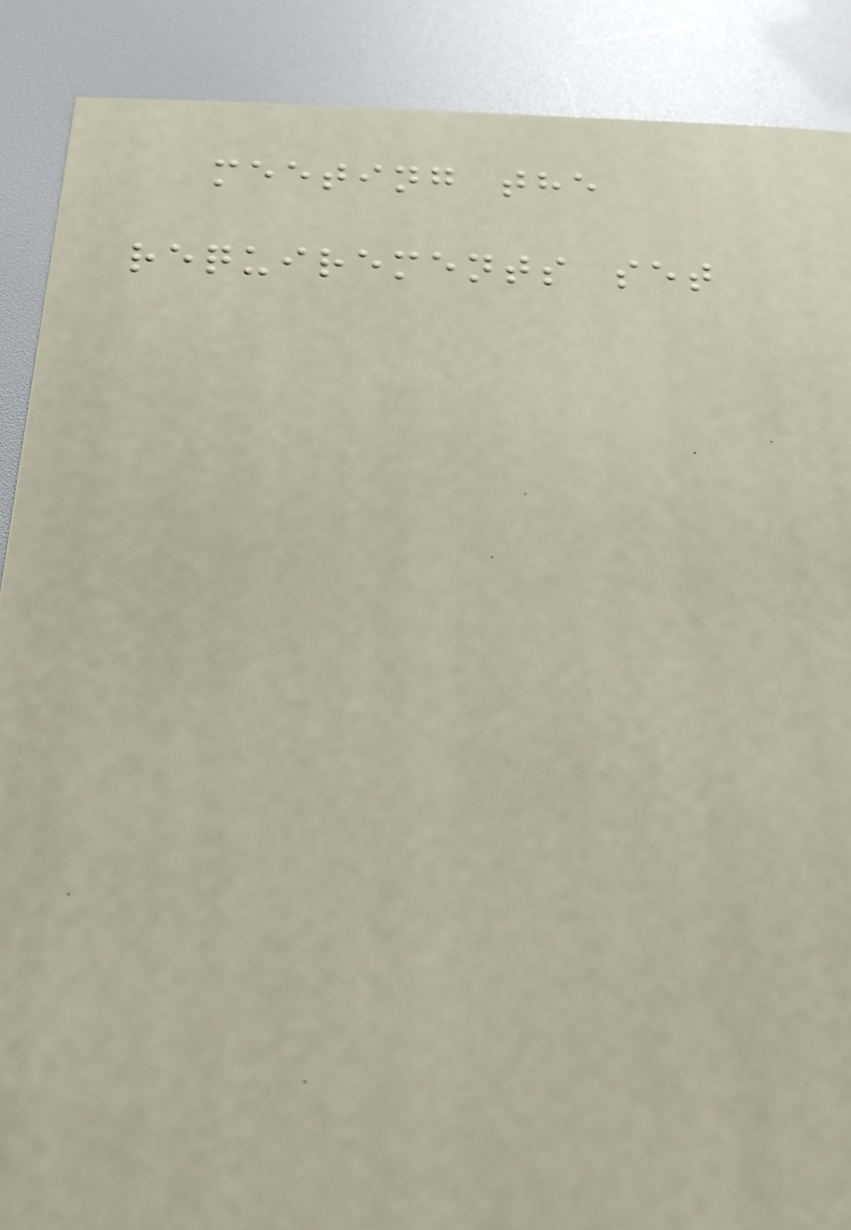meeting the
requirements set
